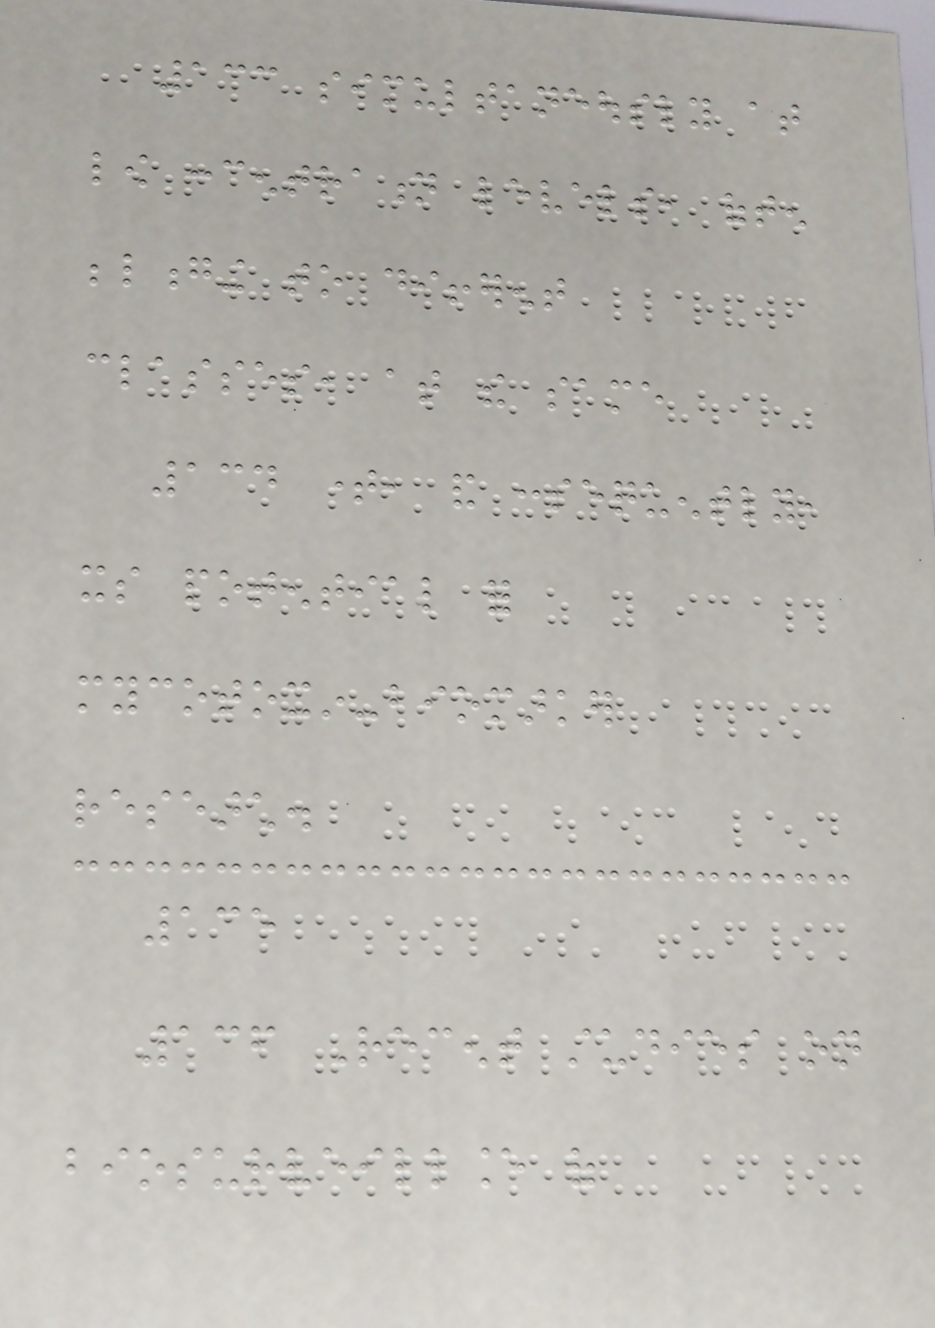133 simultaneously at
low concentration levels, often
belonging to different
classes, at the same
134 time, and consequently,
its potential for
mycotoxin-biomarker
research.
135
136 Recent studies on
biosurveillance of
